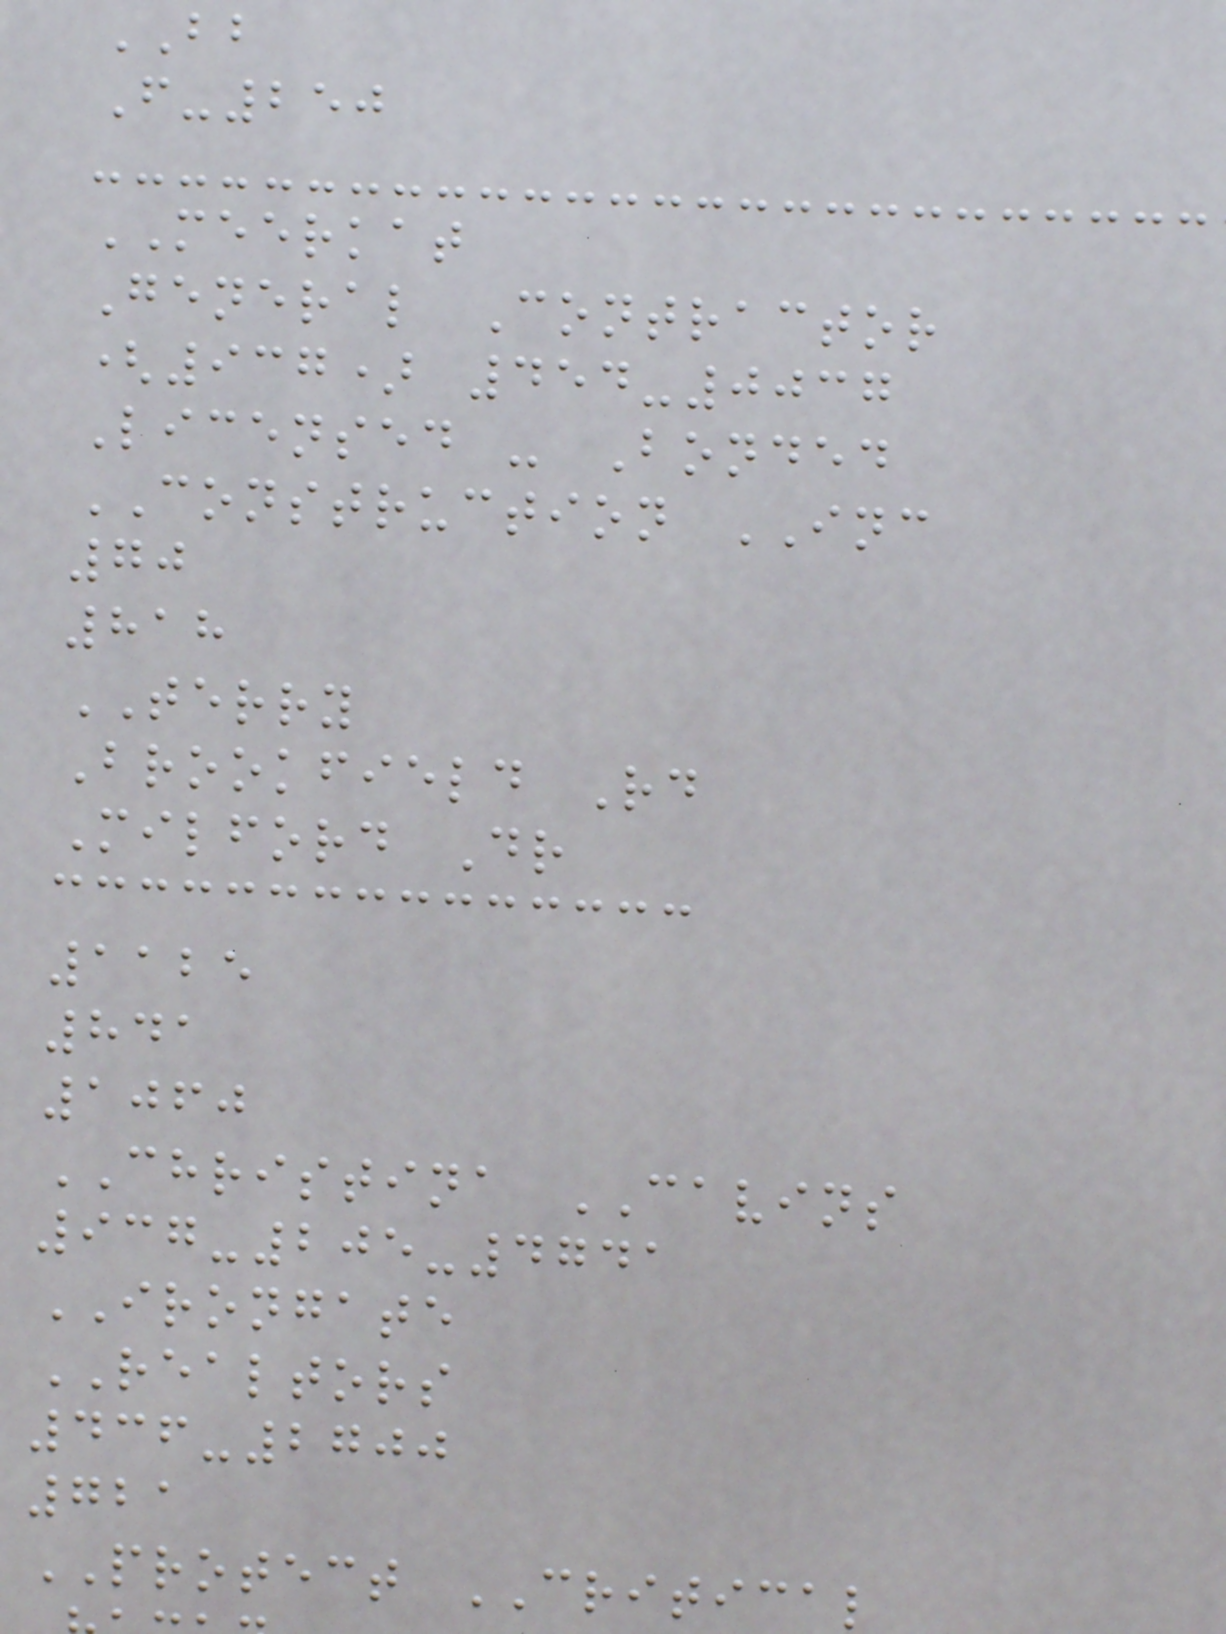BB
F-250
MEERKAT
General Contractor
(937) 454-0037
Licensed - Bonded
CONSTRUCTION INC
70
818
TERRY
Brookfield Rd
Milford Dr
1125
841
1060
CHRISTINA CAVINS
937-205-4741
IRONGATE
REALTORS
436-2700
721
PROTECT CRITICAL
